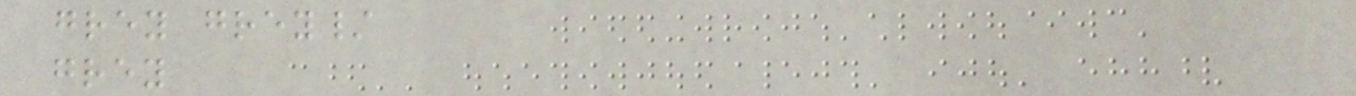grey grey/
grey
